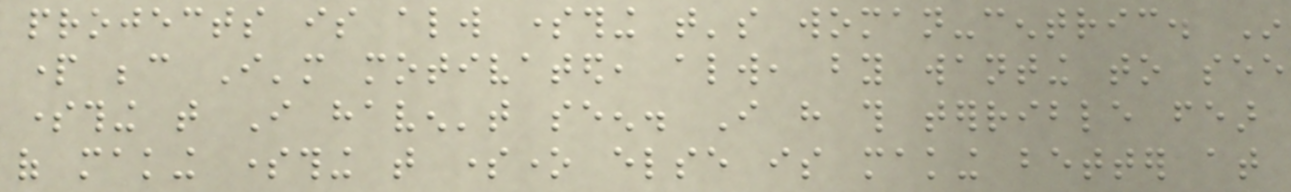projects is always something that's woman-centric. In
part because I'm motivated, always, by wanting to see
something that I haven't seen. I have this terrible fear
of making something that someone else is making better at
